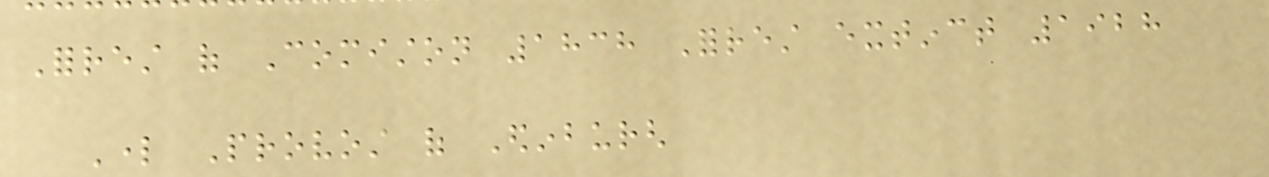Forrest of Comiston 1838 Forrest extinct 1928
Lord Provost of Edinburgh
